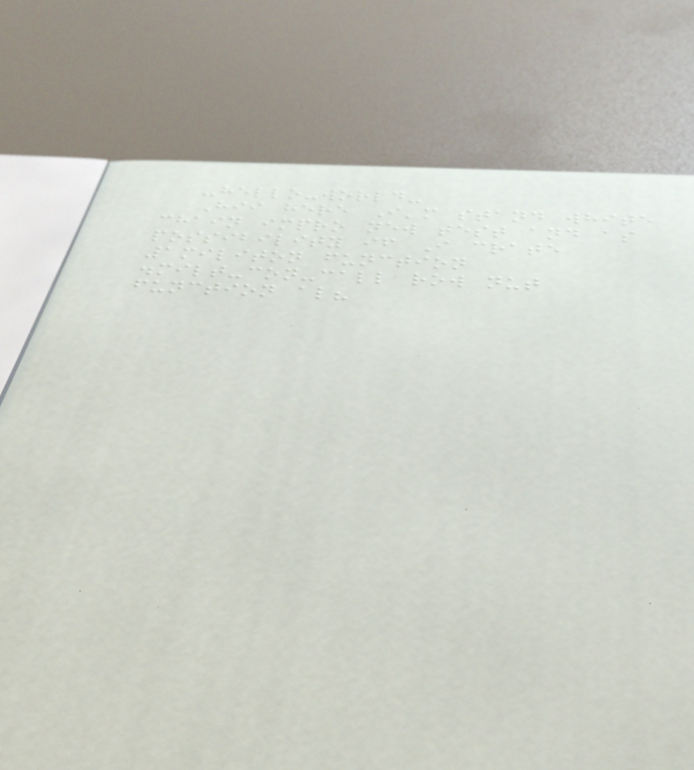-hello-world-
Hii here I'm stand white
chain impro new test and as
possibility if I crate
1militon function
.milt-con-call row nut
function al?
